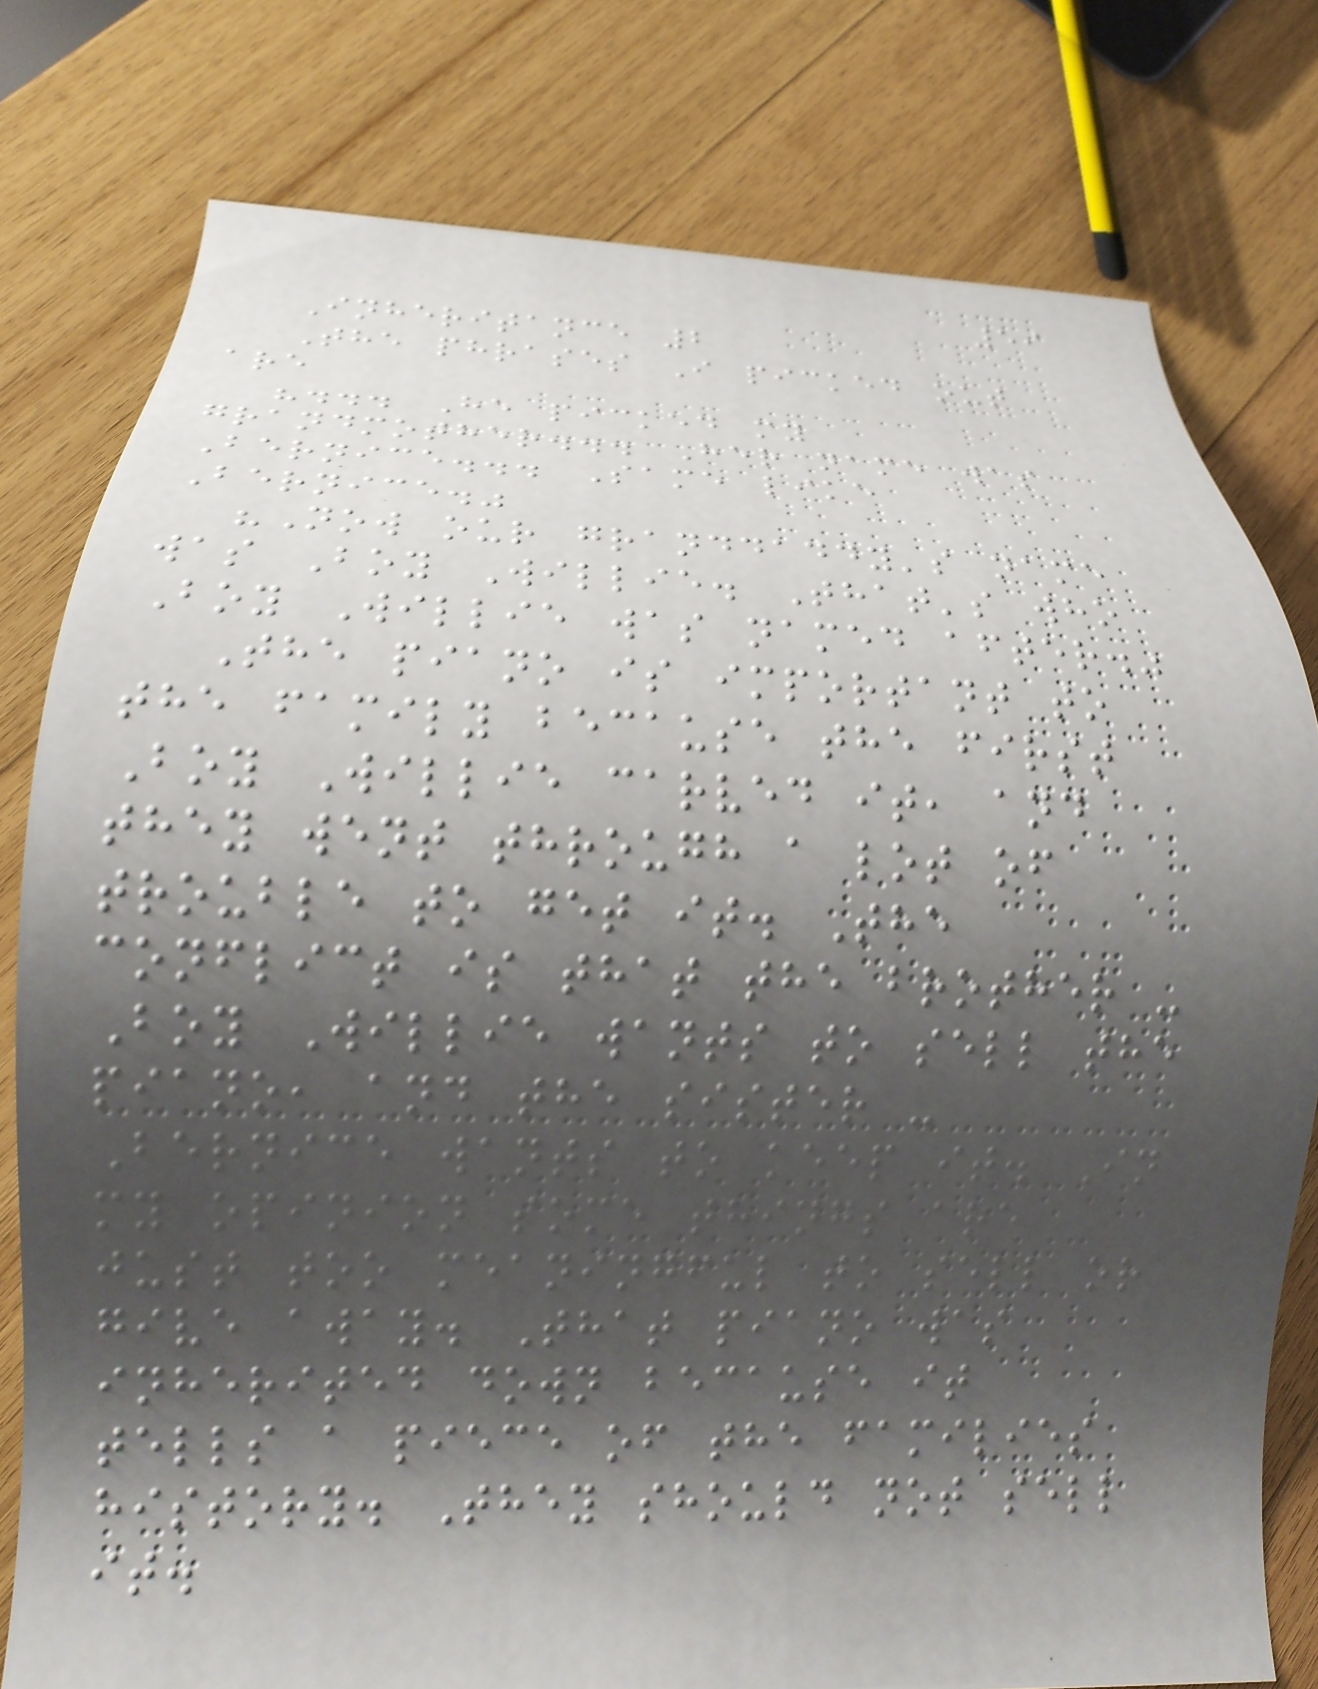59
Inheritance 2
The phrases I picked out
are
"... He picked my
grandmother... Her name was
Bernice... Same like
Bernice."
"Now our granddaddy's name
was Boy Willie. That's who
Boy Willie was named after."
The piano is important to
the family because the first
Boy Willie carved it, and
they went through a lot of
trouble to get it. The
conflict is that the brother -
Boy Willie wants to sell the
piano, and the sister -
Bernice wants to keep it. In
my opinion some things are
just too meaningful to sell or
give away. That piano was
inherited down because it
tells a piece of the families
history. They should not sell
it.
